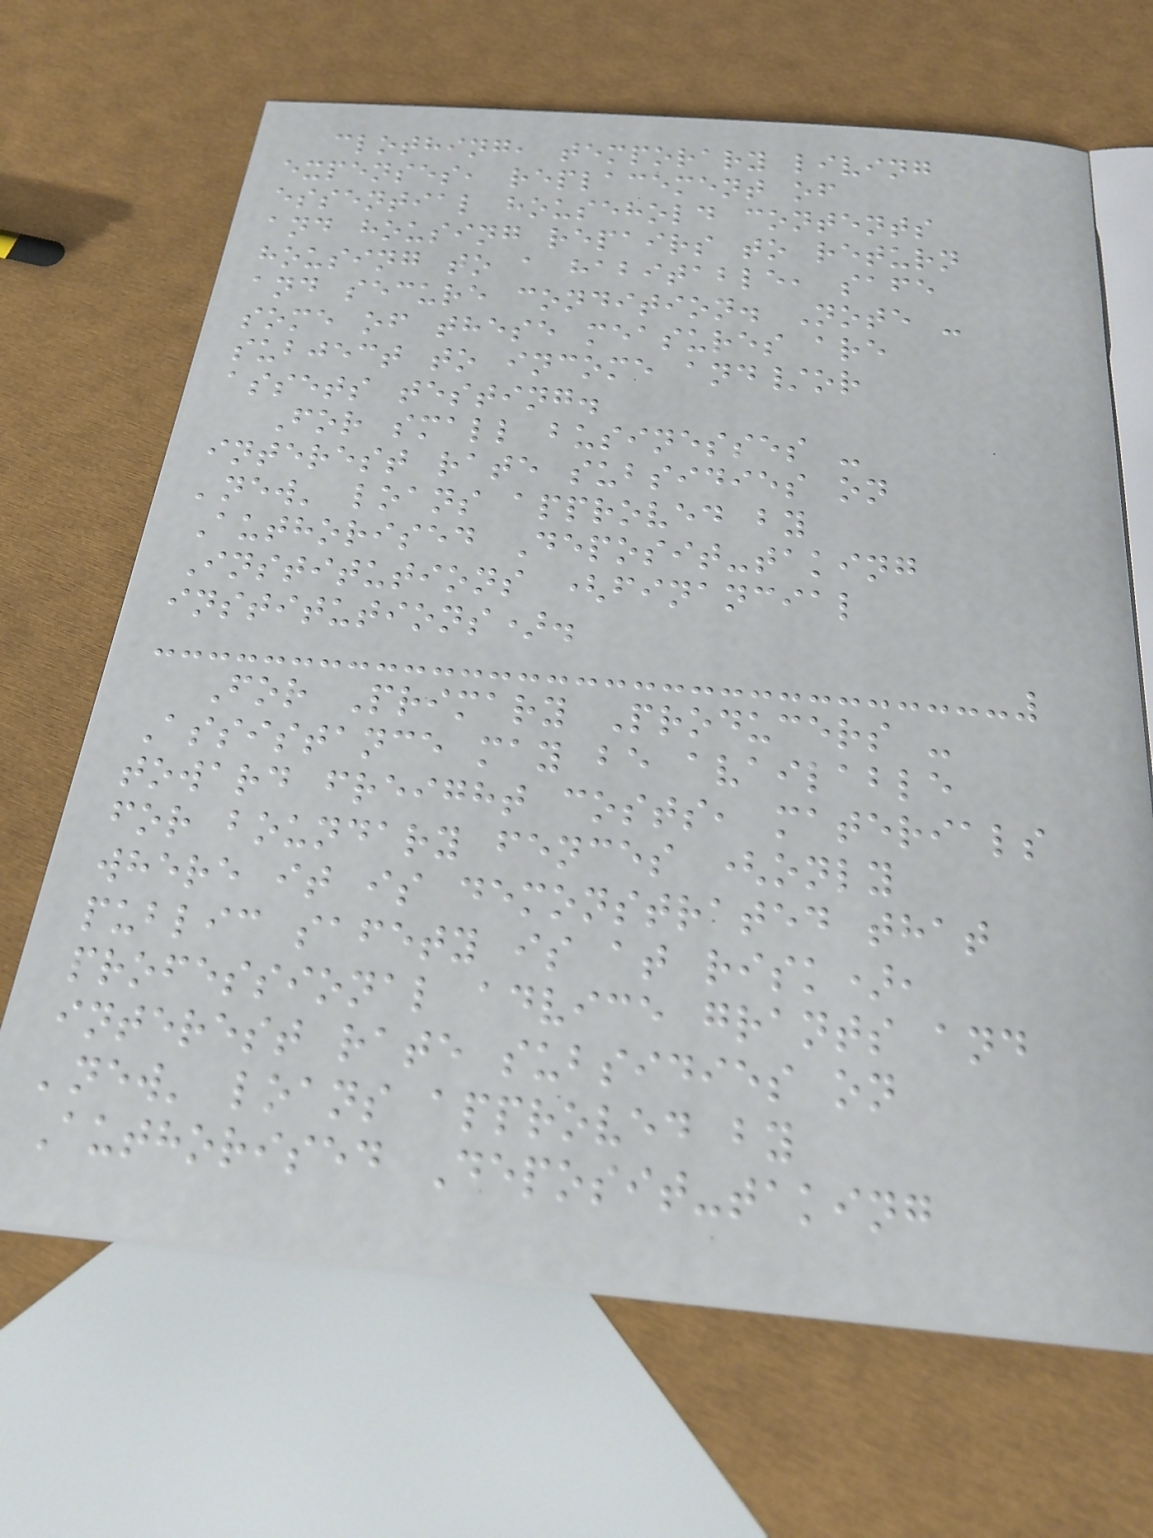clothing, temporary living
expenses, replacement of
essential household contents
and housing repairs to return
housing to a habitable, safe
and secure condition. Note -
some of these measures are
subject to income and/or
assets testing.
For small businesses -
interest rate subsidies on
'new' loans approved by
Authorised Deposit-taking
Institutions (financial
institutions).
For Primary Producers -
Assistance may be available
toward freight costs, materials
for boundary fences (only
where it is demonstrated that
public safety is at risk),
professional advice grants and
interest rate subsidies on
'new' loans approved by
Authorised Deposit-taking
